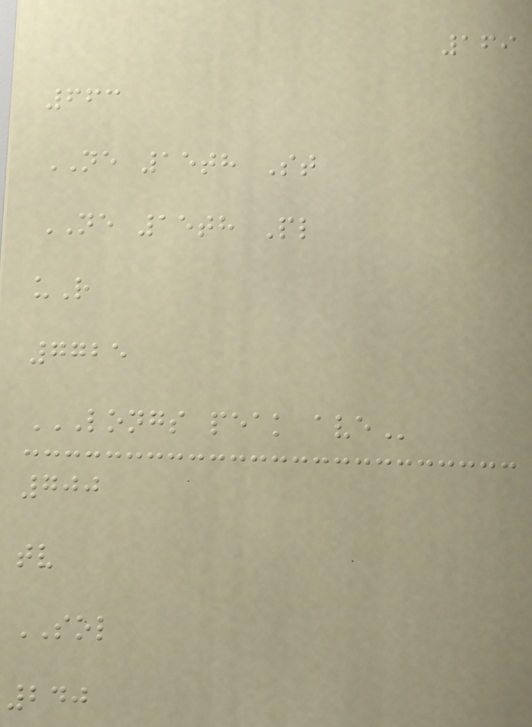169
663
NE 15th St
NE 15th Pl
uR
7725
LONGS PEAK AVE
700
tv
SOL
240
